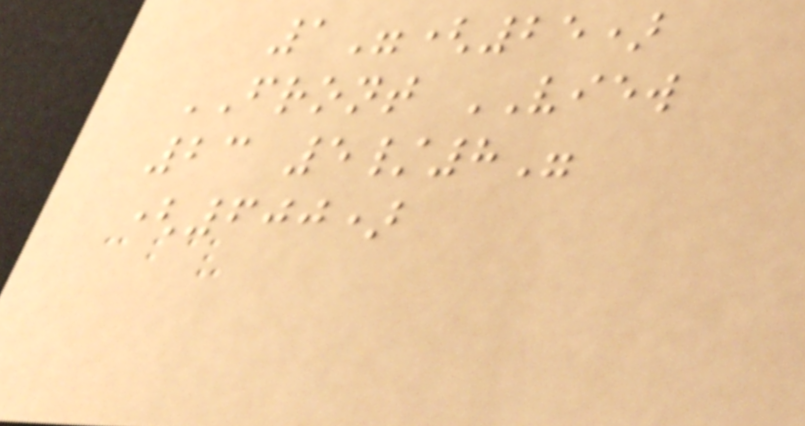1"(25)
FRONT VIEW
23 5/8"
(600)
